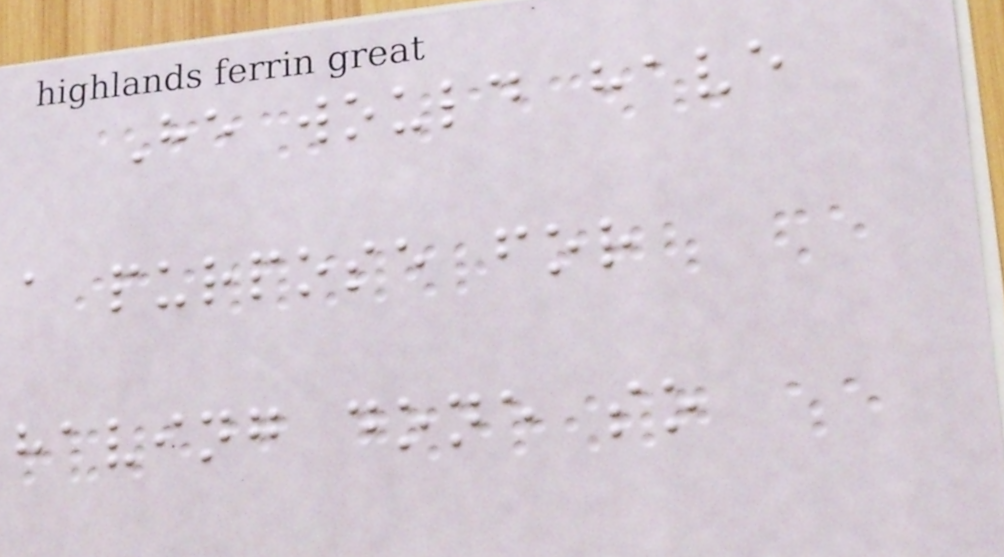He would have
a purpose for
having done so
